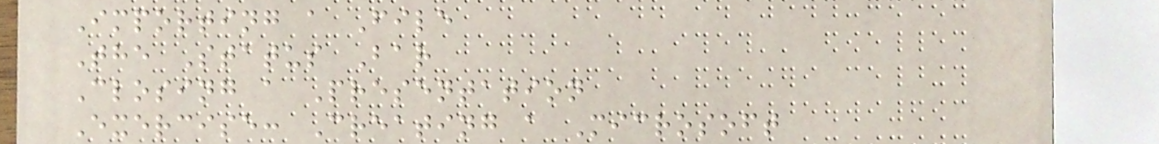Importing a File
The Status Bar
Closing a Presentation
Exercise: Creating a Microsoft
